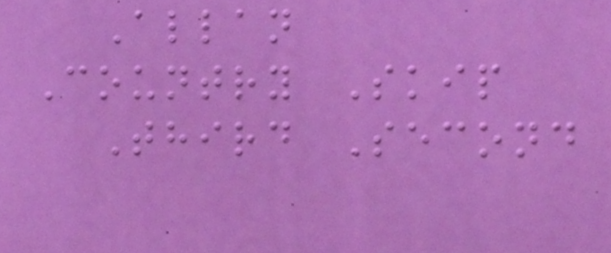Allan
Country Skip
Third Second
